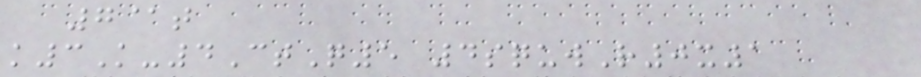7@t
k3K-4CtQ5 4squwR0x1
